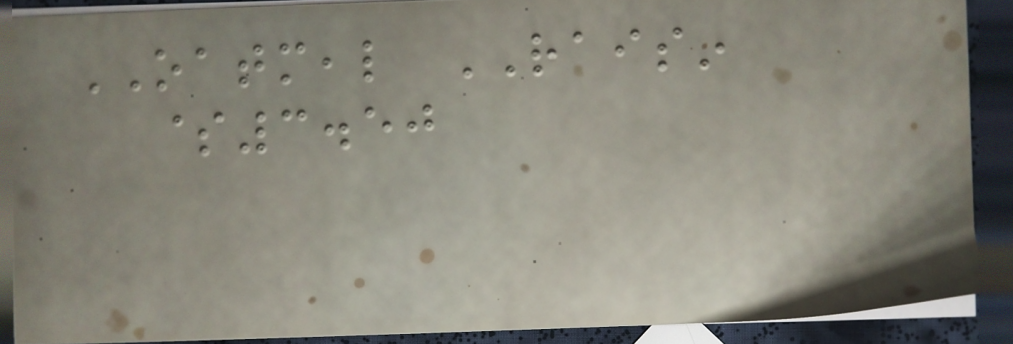OATMEAL RAISIN
$3.50
